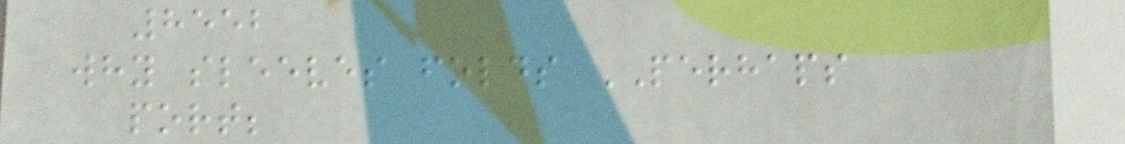8552
why sleeves folds PERHAPS
port;
